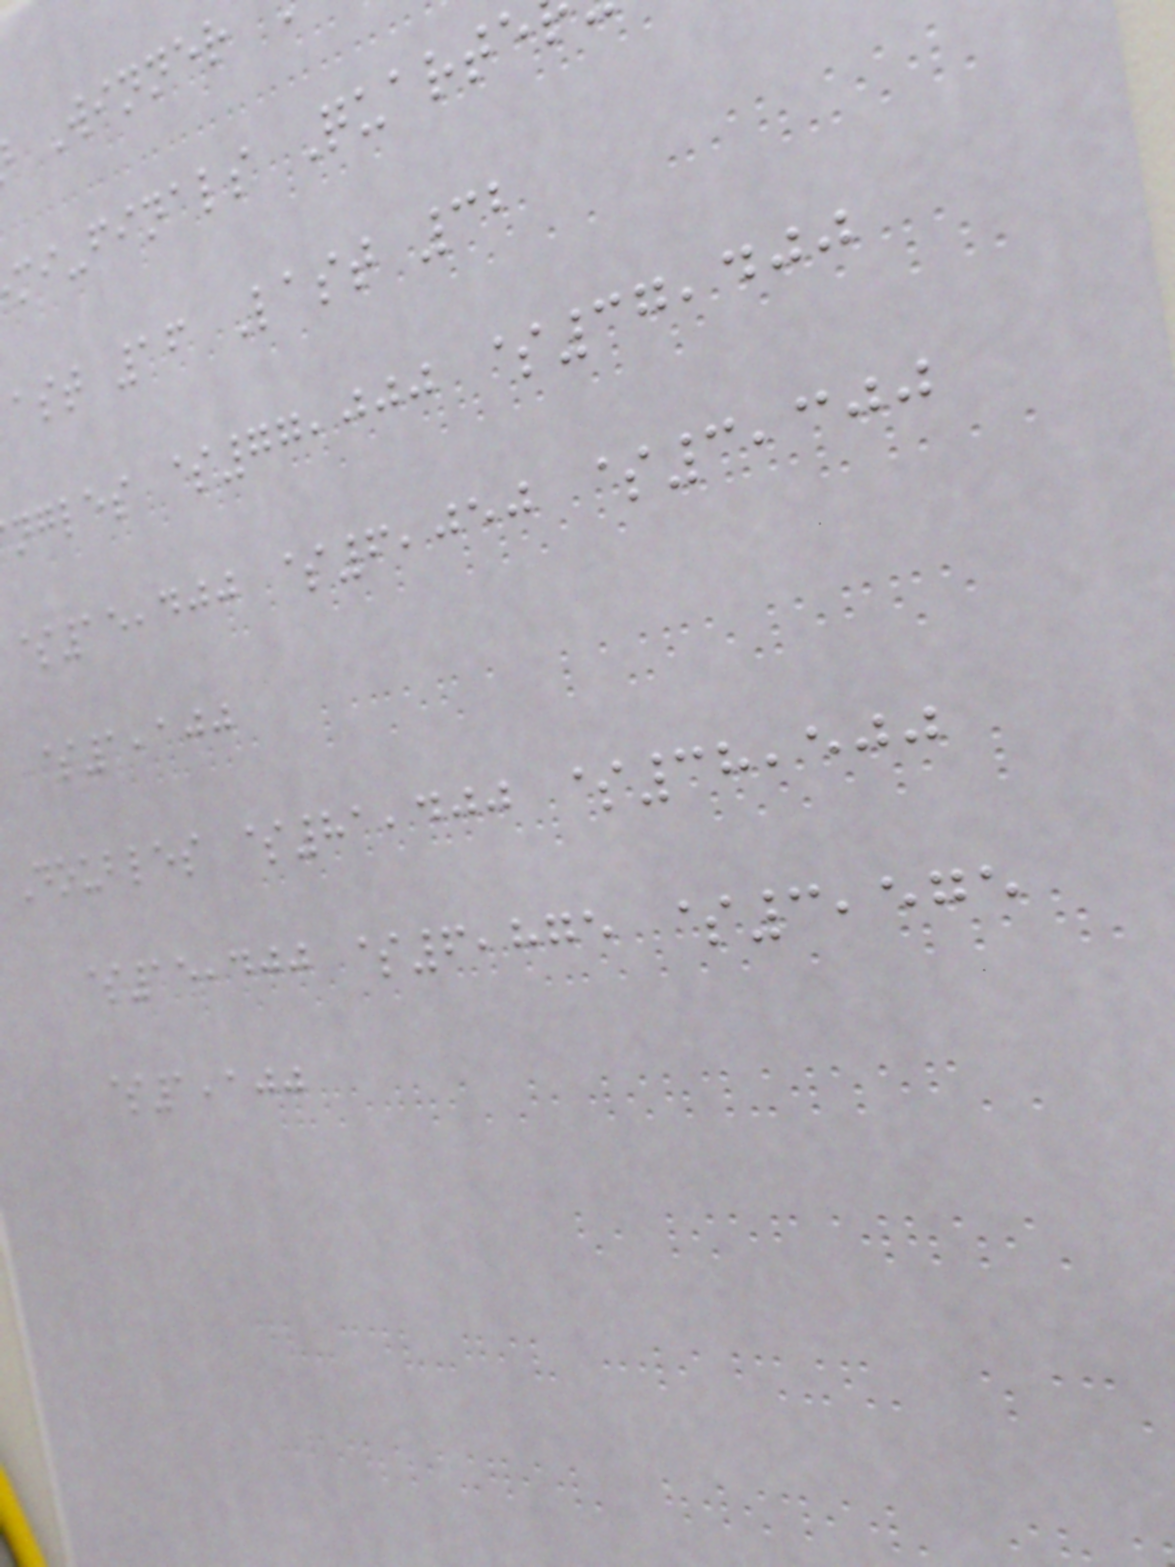Winner
mi-finals Quarte
ast 16 Last 32
ngles $77,000 $37,400
$15,400 $6,050 $3,300
$1,100
Doubles $81,400 $38,500
$15,400 $6,875 $3,575
$1,100
